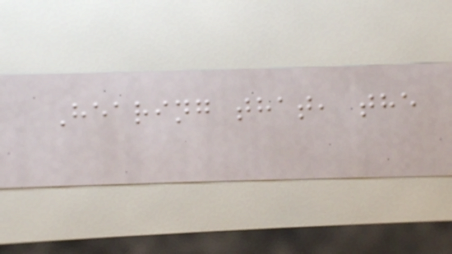Hearing that, the
